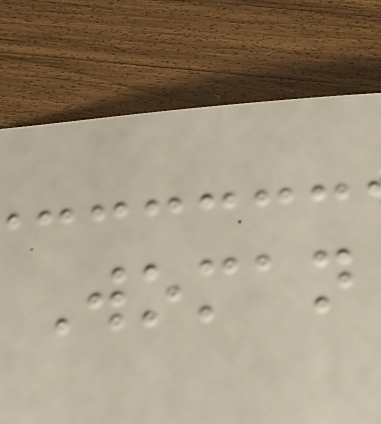Woman
